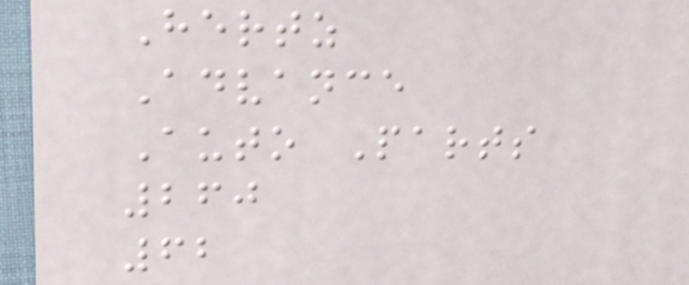Hertz
Advance
Auto Parts
260
62
